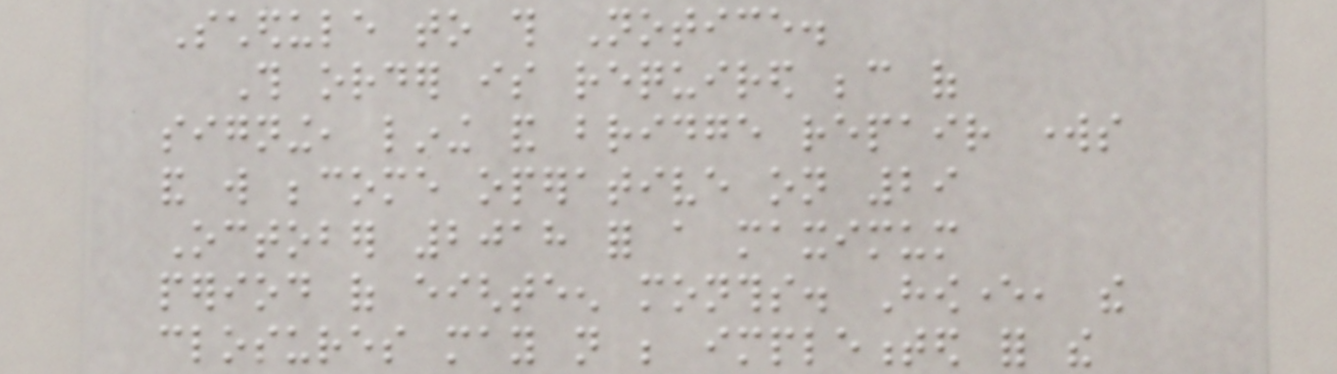Schedule to this Notice.
This order is required because of
signing, lining and bridge repair works
and will become operative on 29
October 2018 for a maximum
period of eighteen months. However, the
closures may not be implemented for the
